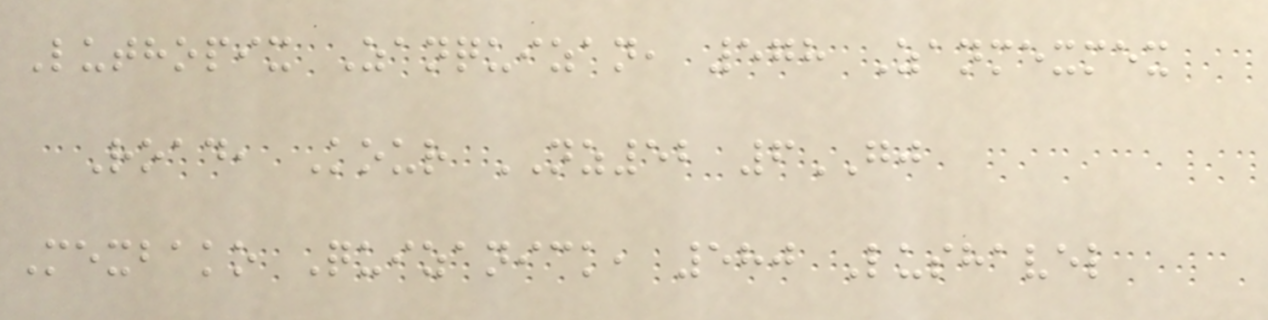Luthopix Zanquizan, 578 Zanmexmex
Road, Kour NZ52 6GJ
Mexbako Quizanick, 580 Lushavel
